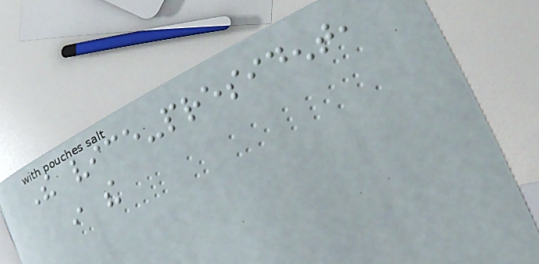The vice-president,
in the
